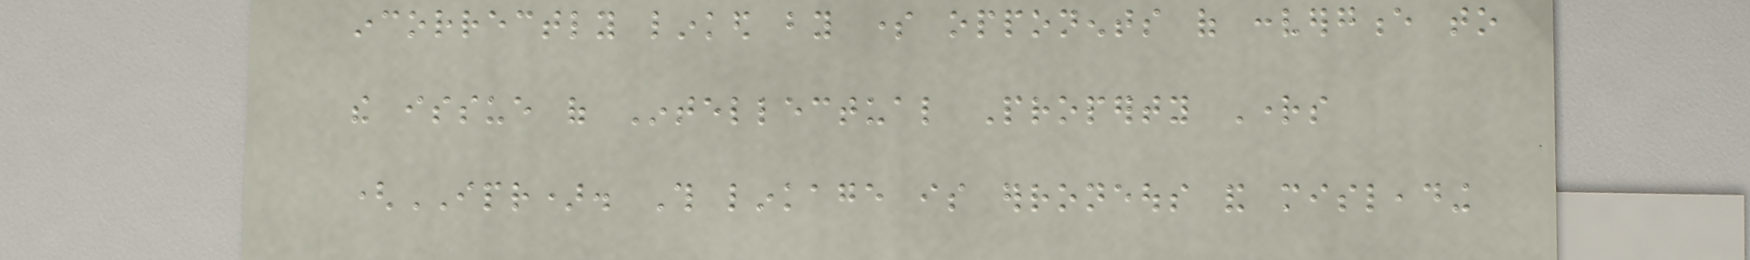incorrectly linked by some opponents of convergence to
the issue of Intellectual Property Rights
(IPR). This linkage is erroneous and misleading
